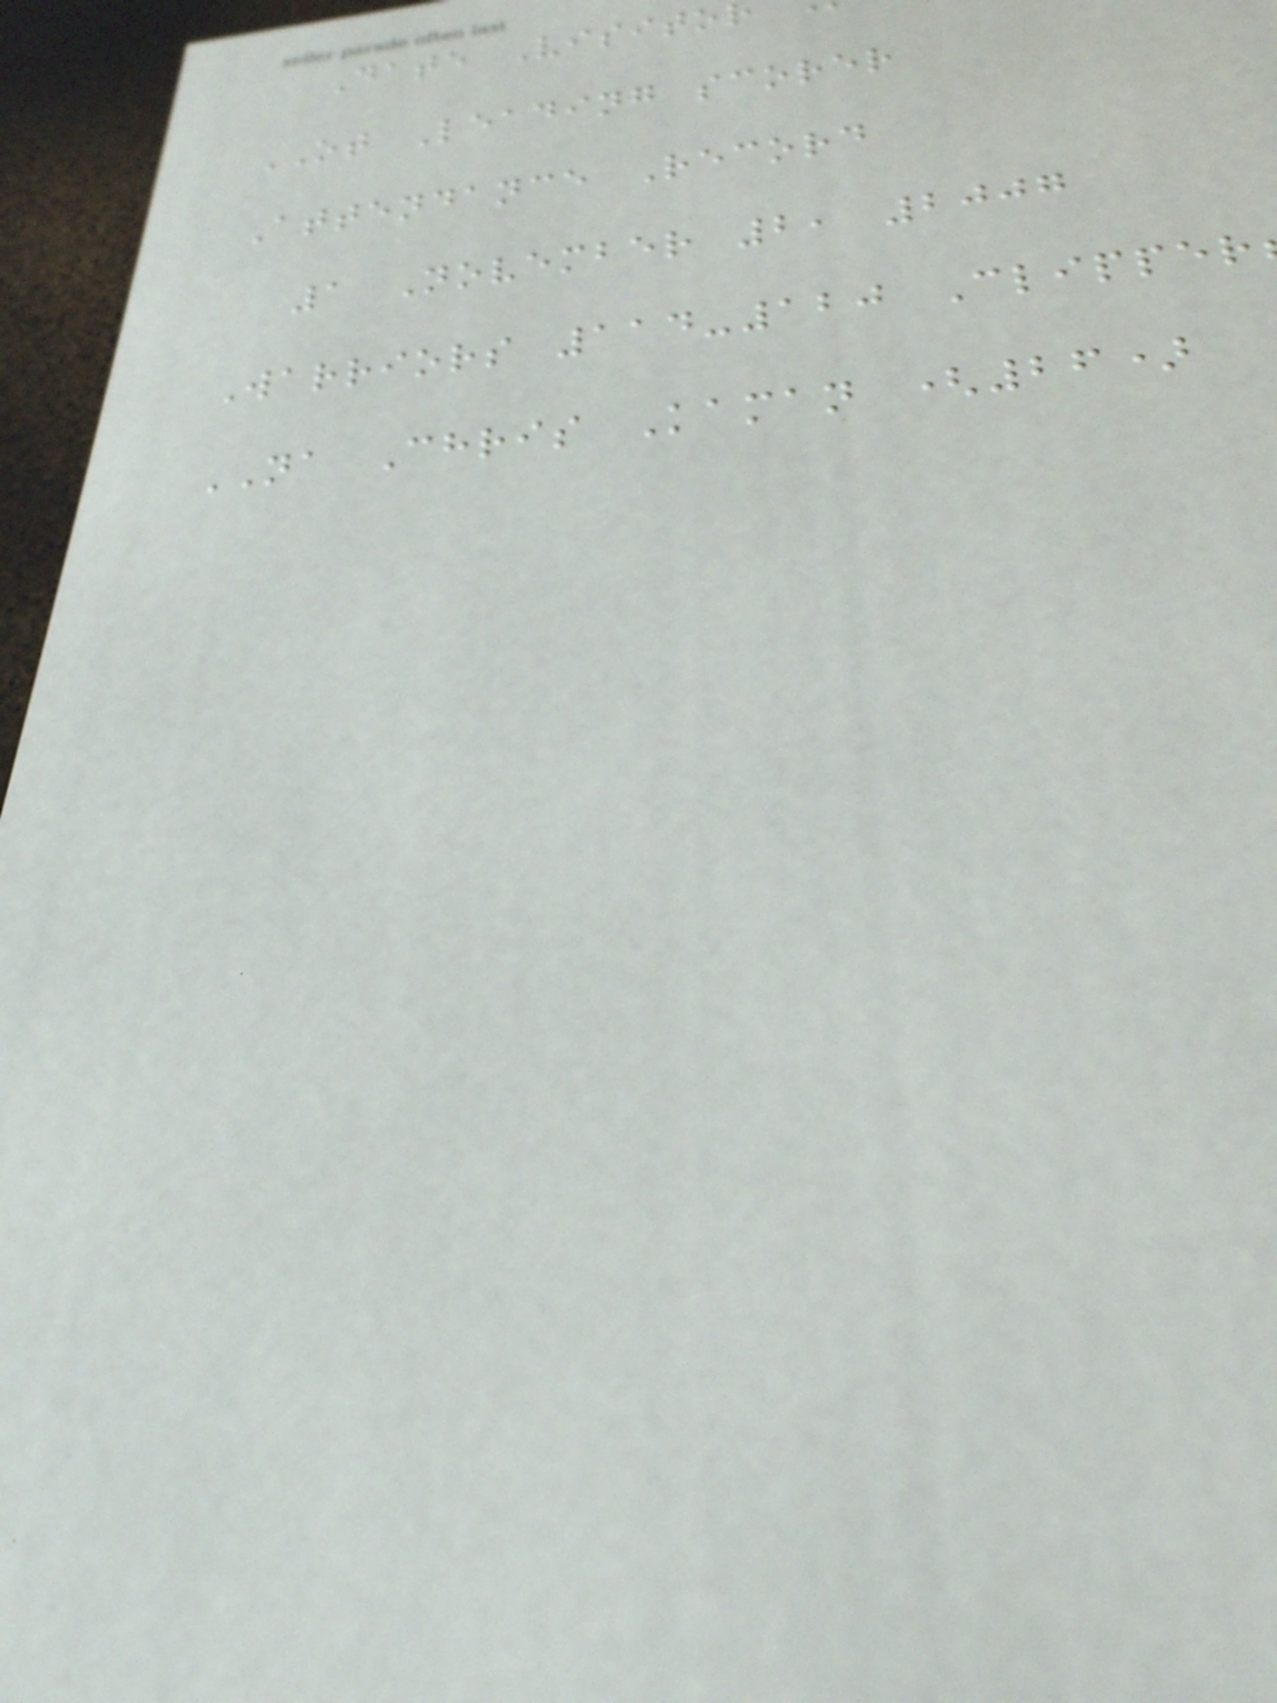Date Visito
OT Leading scorer
Attendance Record
1 November 2, 2007
Warriors 114-120 Clipper
NA Chris Kaman (26)
